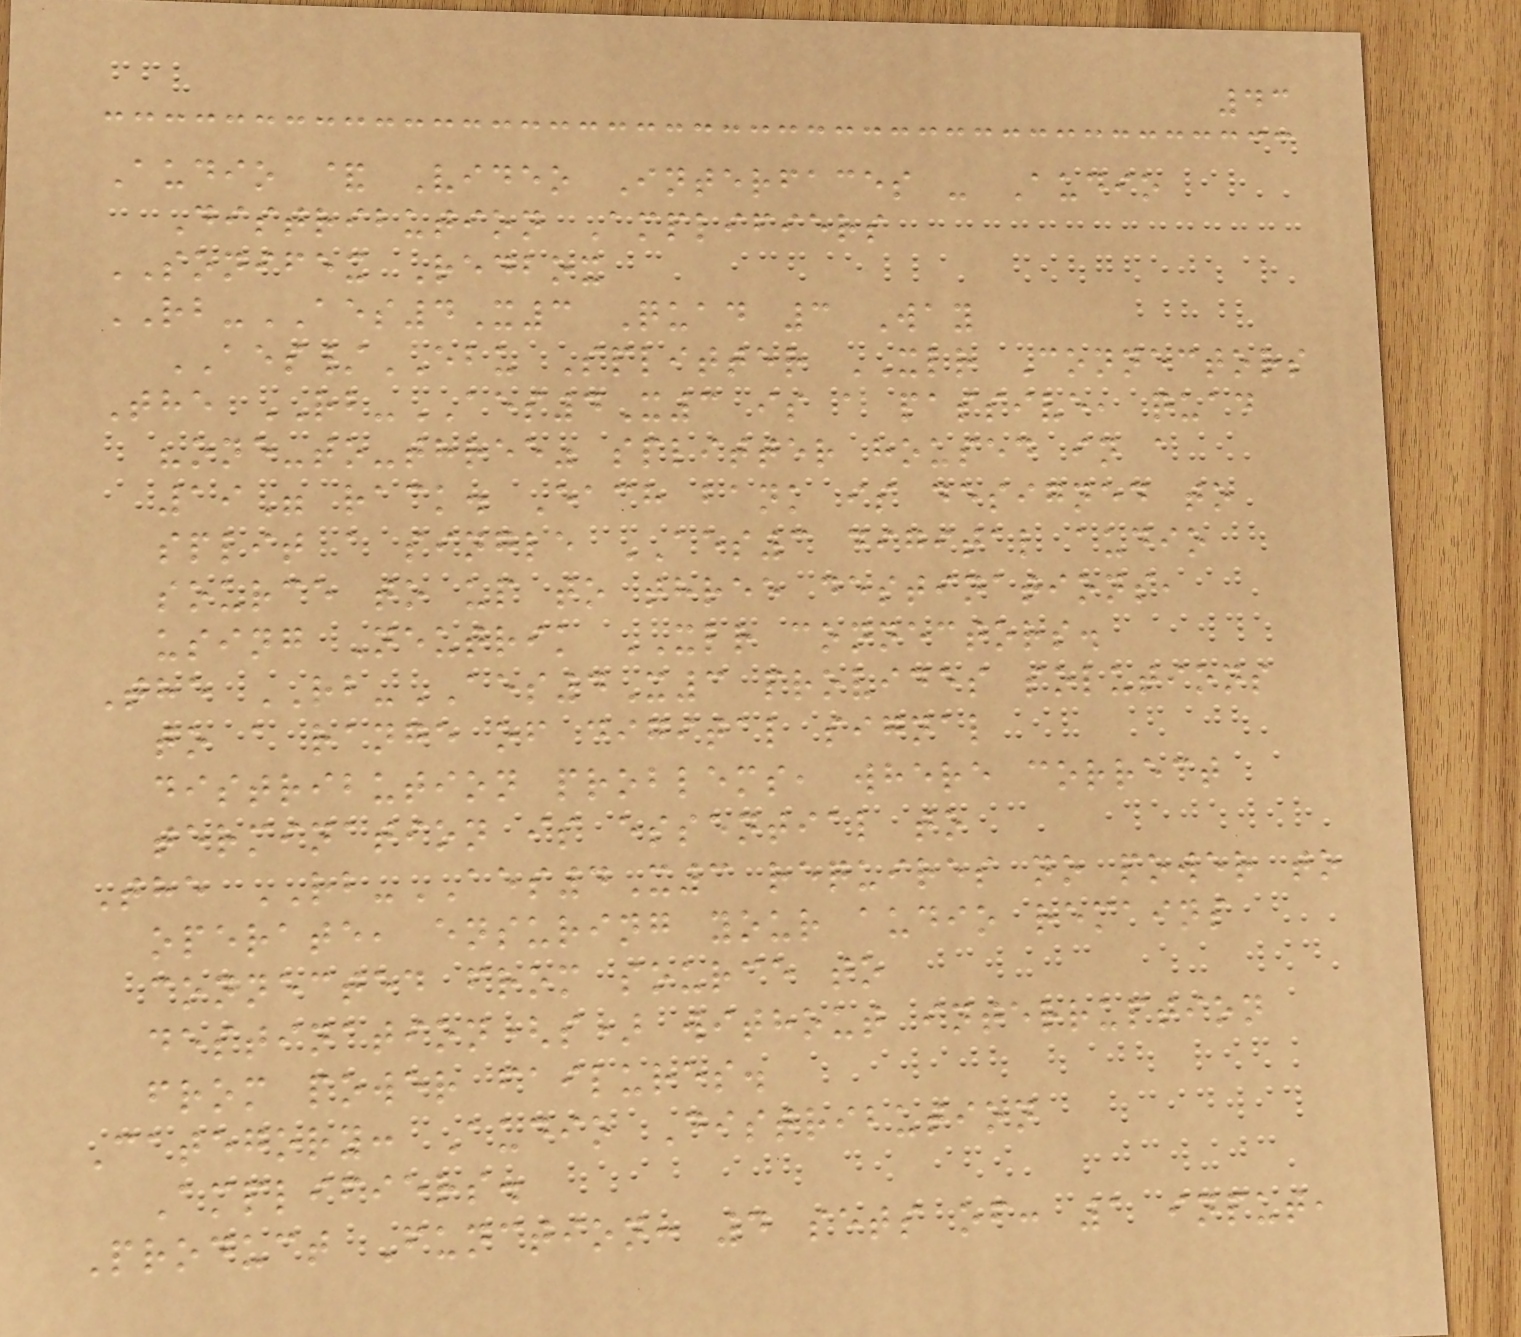43
Audio & Video Interfaces - Audio
Distribution Amplifiers
SONIFEX Redbox
RB-AES4X3 Quad 3 Way
AES/EBU Splitter XLR Connectors
The RB-AES4X3 is a passive, quad
"one-to-three" splitter housed in a
19" rack. Each bank is designed to
split a single AES3 digital audio
source to up to three destinations,
using Neutrik XLR connectors.
The RB-AES4X3 provides solutions
to a range of digital signal
distribution problems, where correct
termination is essential to
The RB-AES4X3 requires no power to
operate, ensuring your audio remains
connected from source to
destination(s) without interruption
from power failures.
Category: Audio Distribution
Amplifiers.
Product Function: 4 sets of: 1 input,
